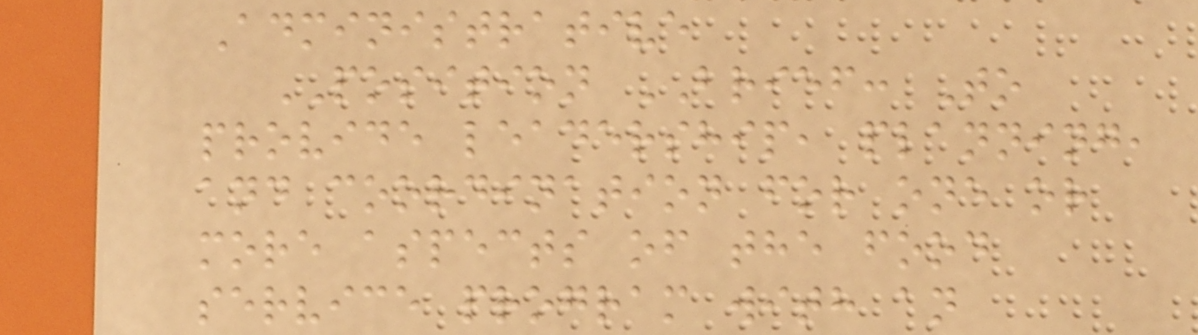Administrative
POSITION BRIEF: To
provide leadership, planning,
and coordination for one or
more aspects of the food
service program with an
